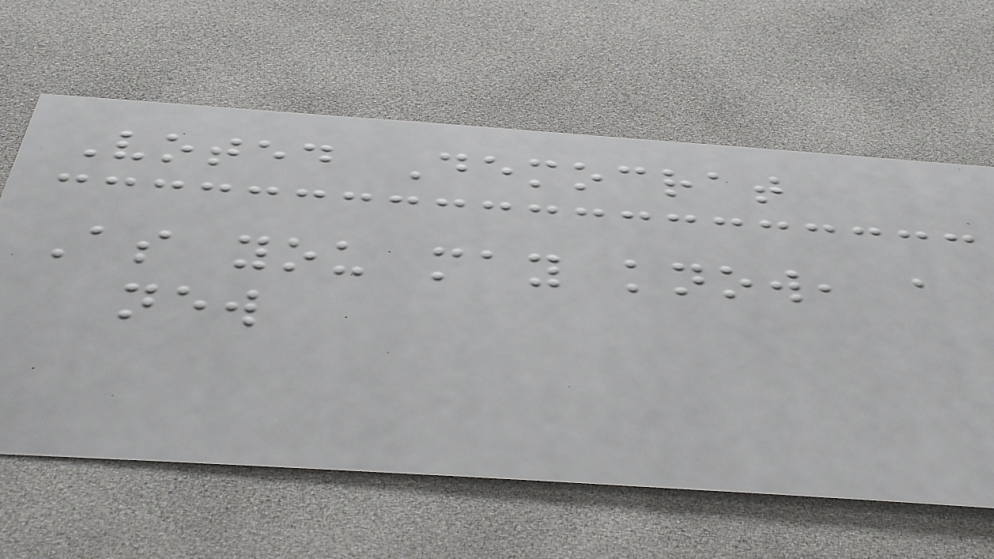Voted Democrat
As you may know, a
new
